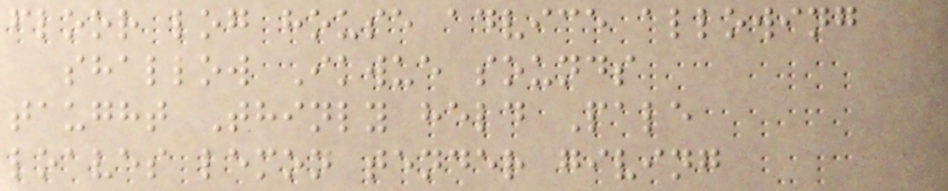floor log house advice allowing
shallow Ikwue sounds
taught Thinly held Pale
loaves lemon tender giving
